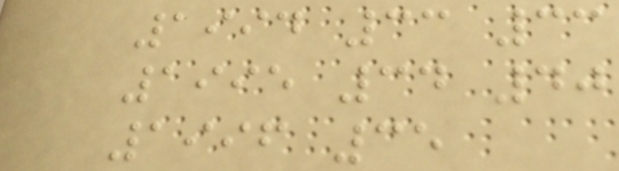1994 33 33
1995 34 40
1996 35
